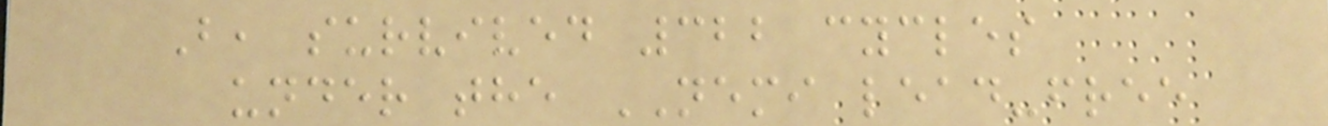B, survived 322 cycles
under the NEMI lead-free
